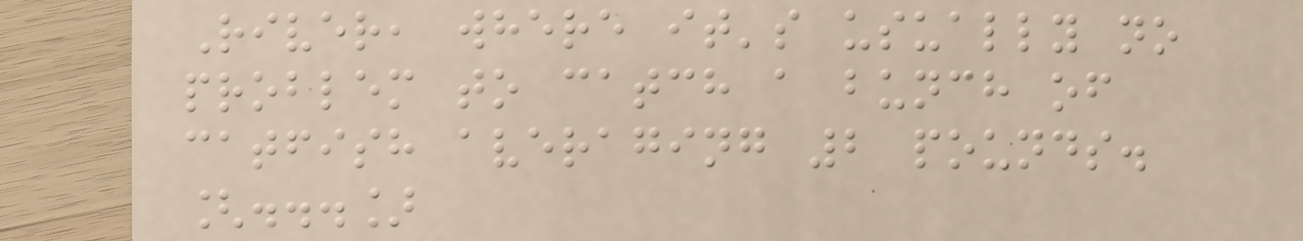River, where it's usually no
problem to catch a bunch of
catfish averaging 2 pounds.
[...]
